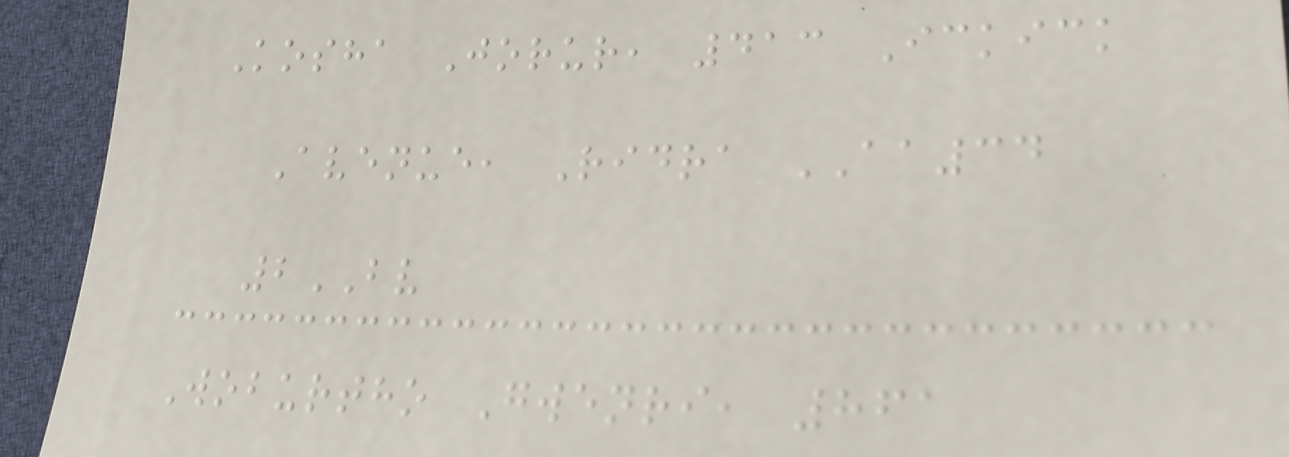Kosha Jorur, 413 Ickick
Avenue, Ridra AA34
2BV
Woburtho Gwenri, 861
